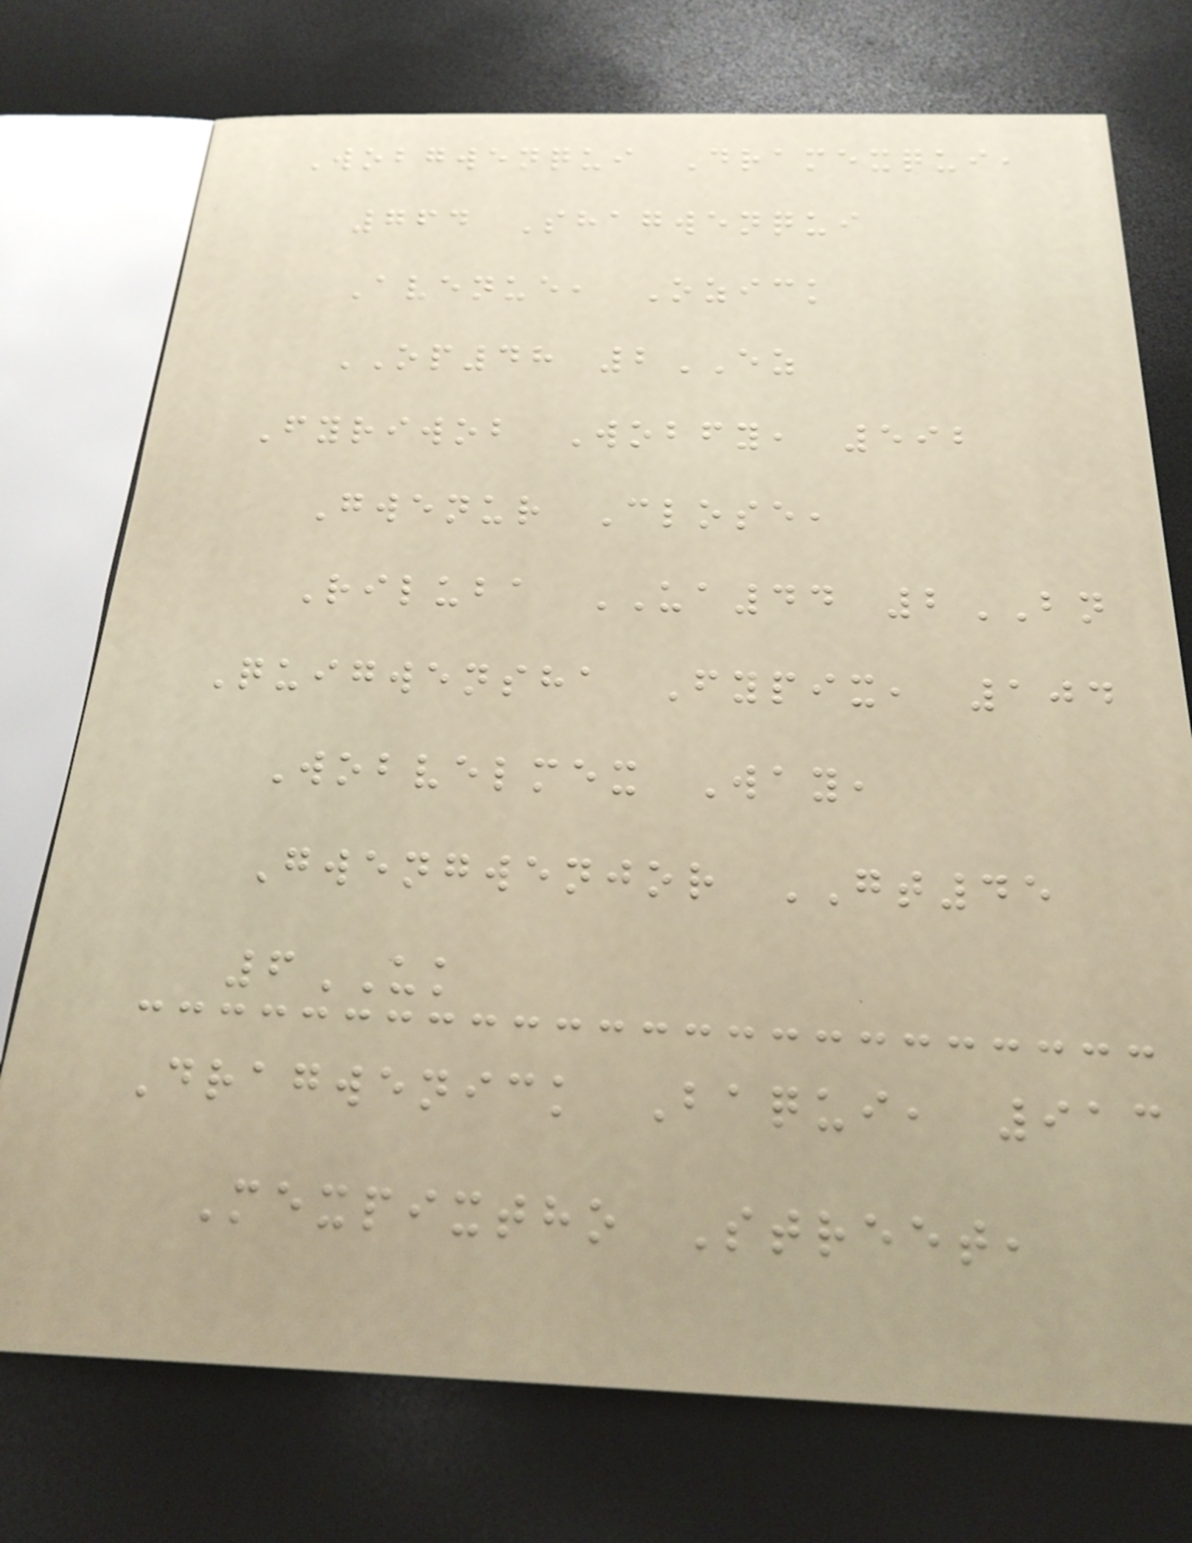Wobgwenqui Dramexqui,
764 Shagwenqui
Avenue, Ozick
OP48 2EZ
Fyriwob Wobfy, 592
Gwenur Close,
Riluba UA44 2BN
Quigwensha Fypix, 104
Wobvelmex Way,
Gwengwenjor GT45
6UK
Dragwenick Baqui, 913
Mexpixtho Street,
